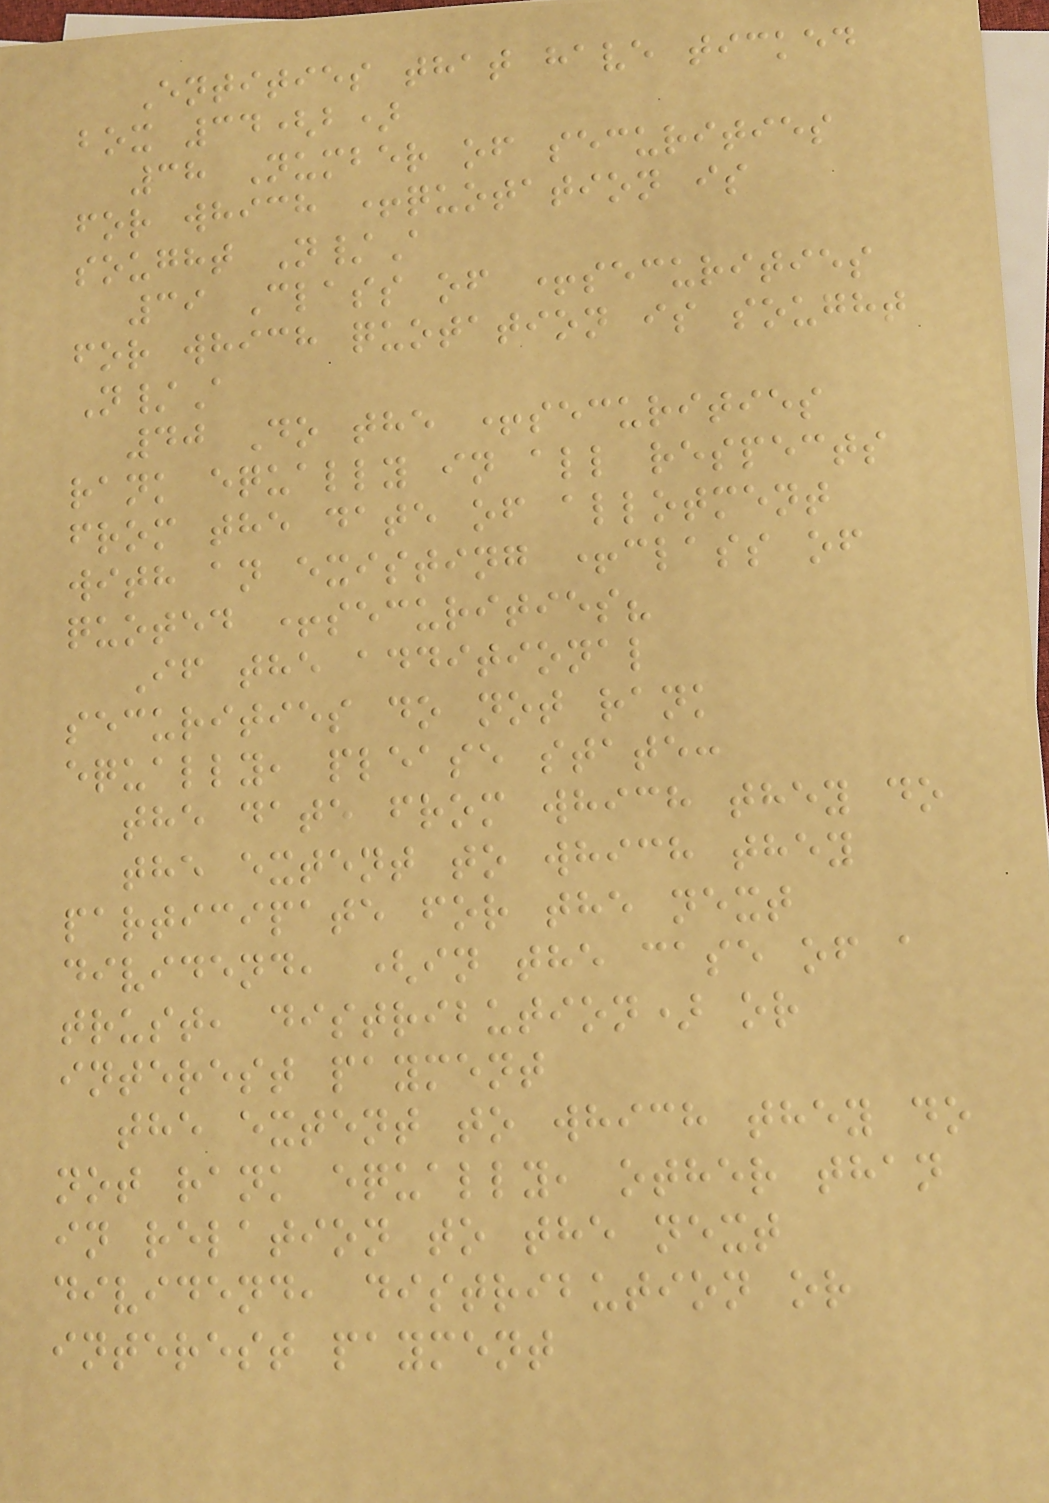Entities that have ticked
box 34(b)
38 Number of securities
for which +quotation is
sought N/A
39 Class of +securities
for which quotation is sought
N/A
40 Do the +securities
rank equally in all respects
from the date of allotment
with an existing +class of
quoted +securities?
If the additional
securities do not rank
equally, please state:
the date from which they do
the extent to which they
participate for the next
dividend, (in the case of a
trust, distribution) or
interest payment
the extent to which they do
not rank equally, other than
in relation to the next
dividend, distribution or
interest payment
